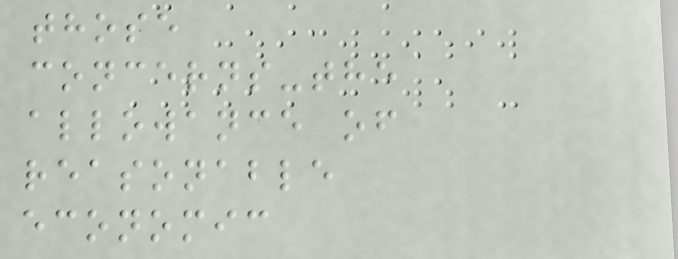those
concerns-the
allowance of
reasonable
economic
